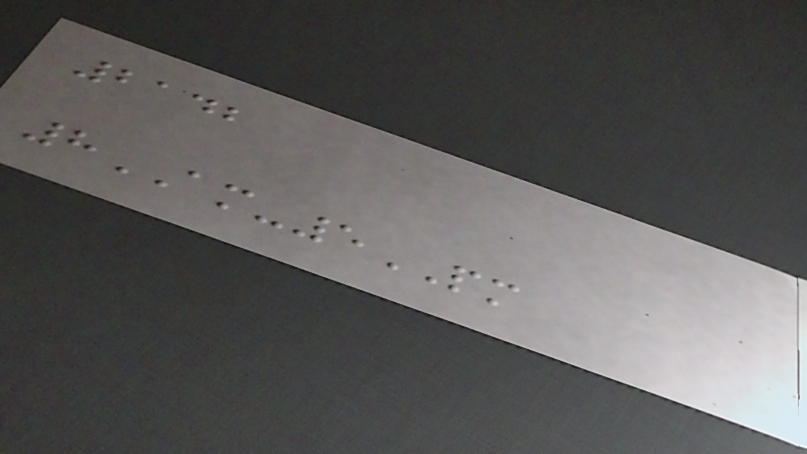2142
8AM-5PM
